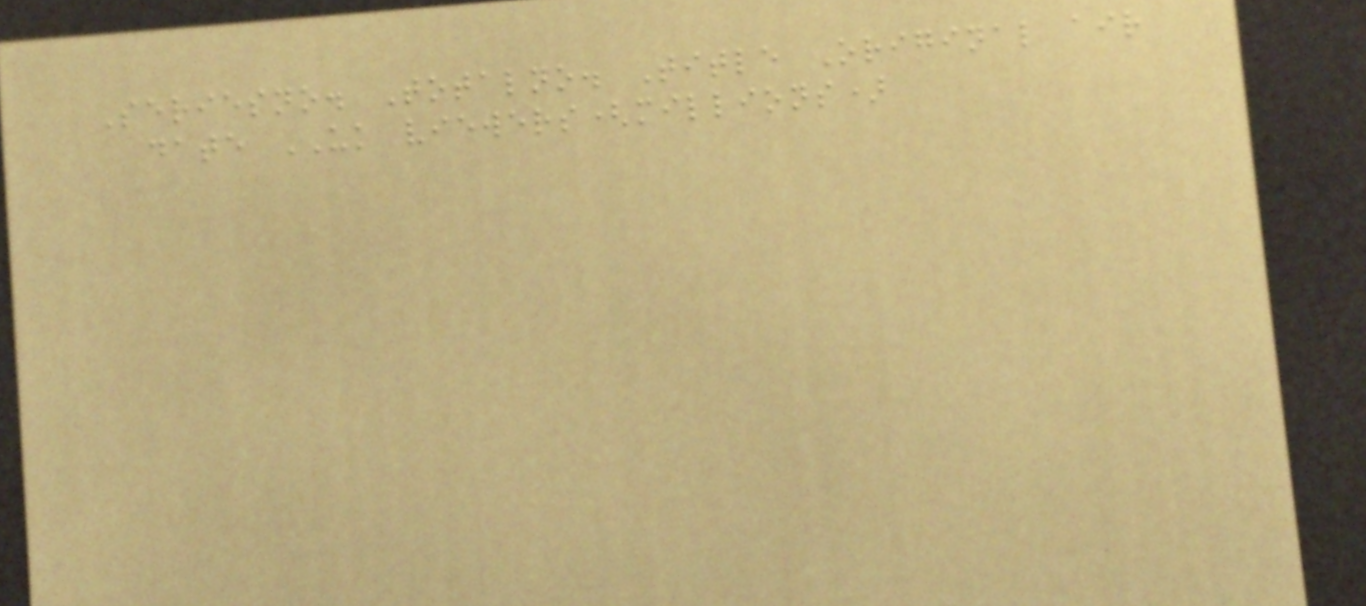Seriesno. Totalno. Title Original air
date UK viewers(millions)
